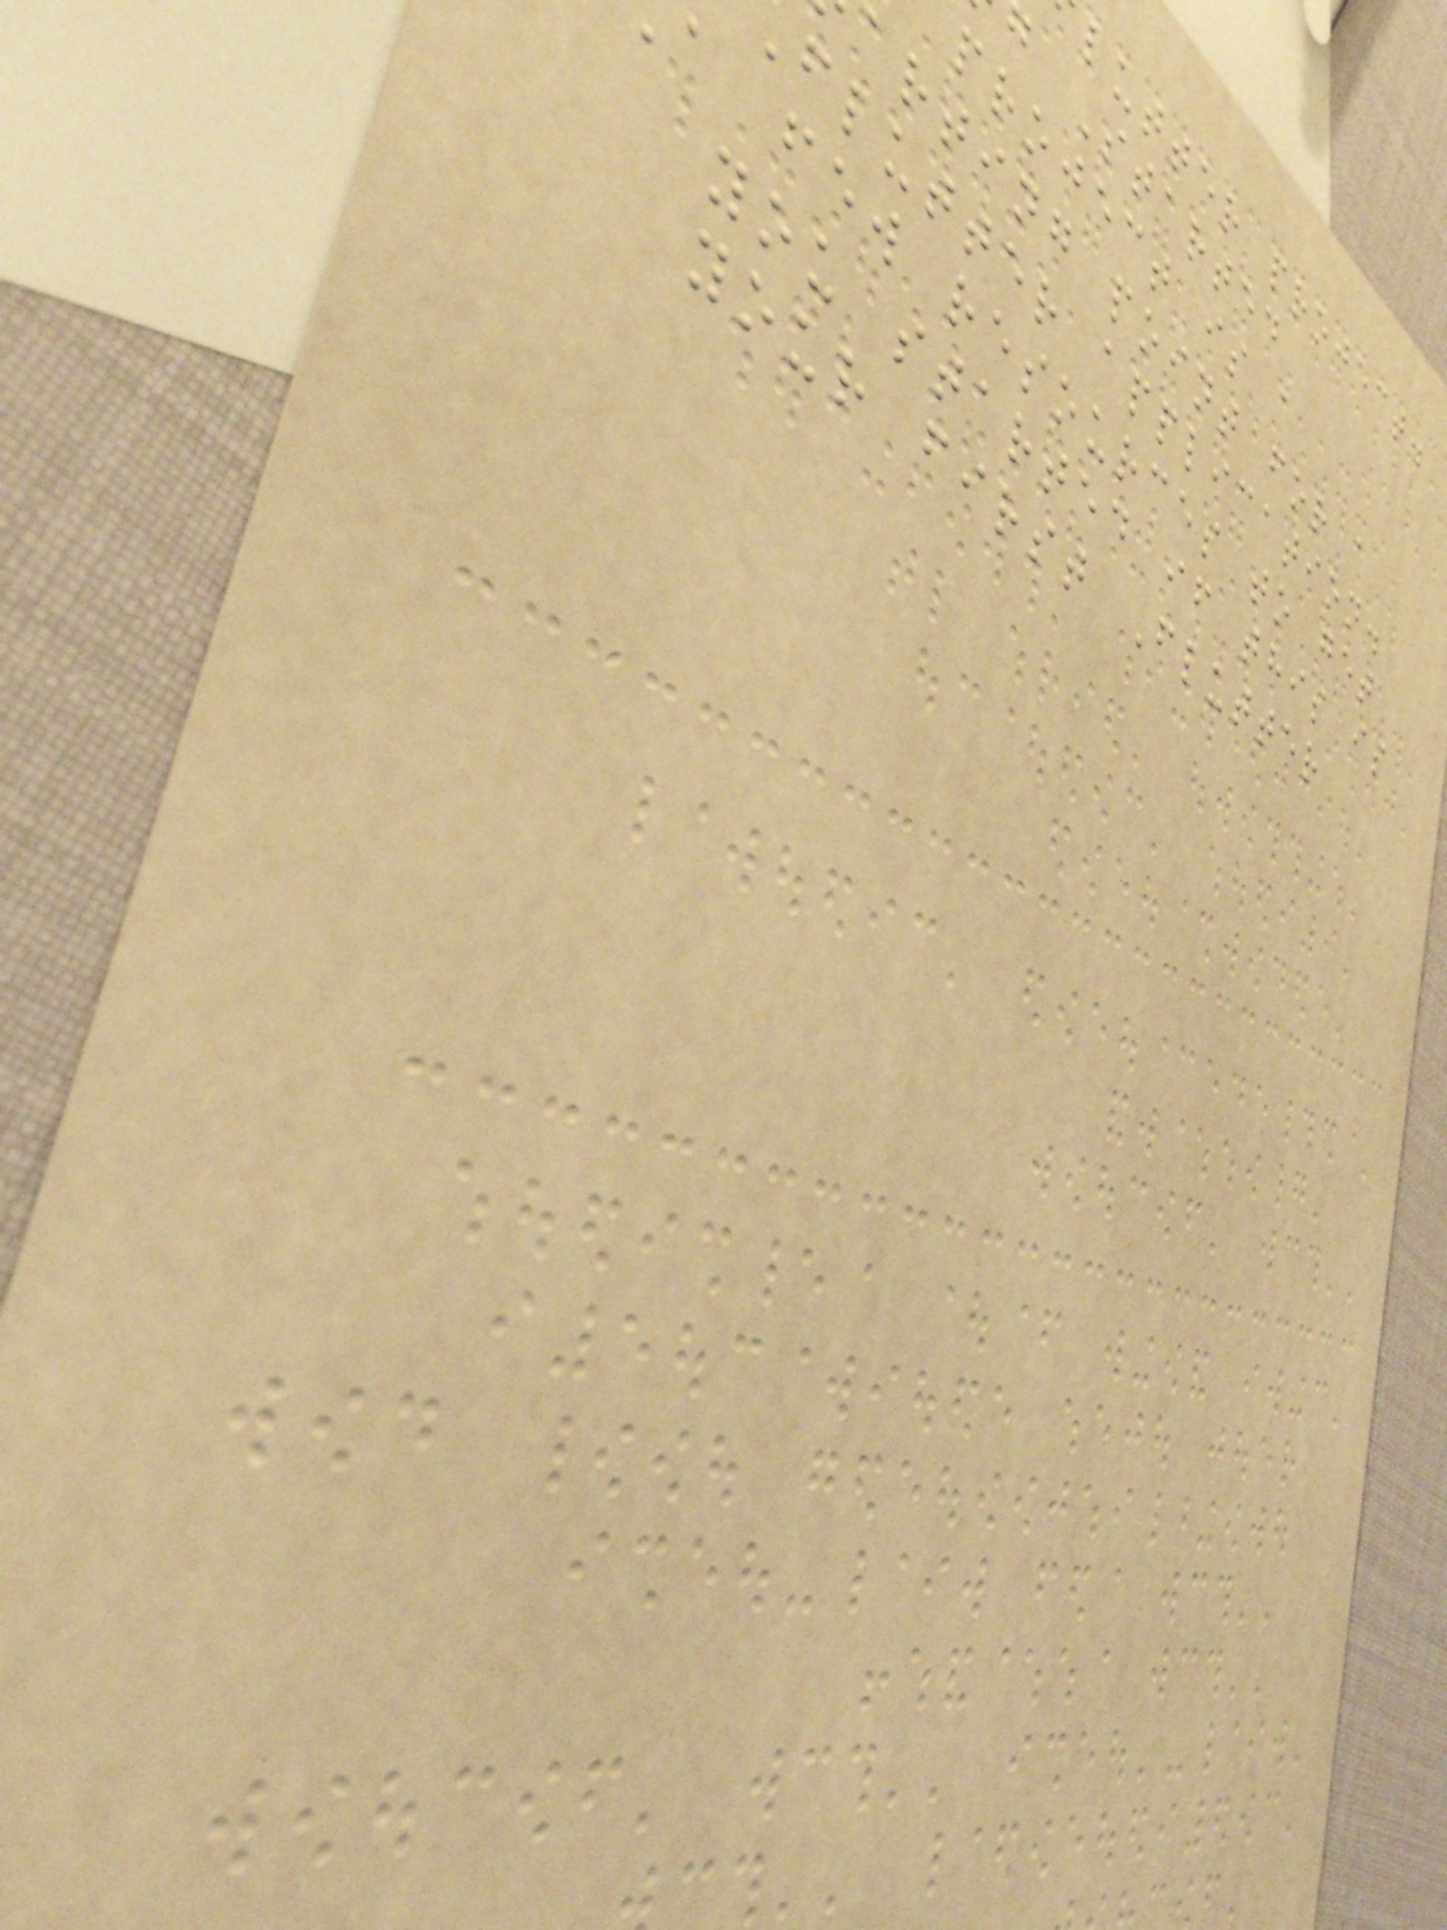lutter project.
g Started
project is a
arting point for a
flutter application.
a few resources to get
you started if this is
your first Flutter
